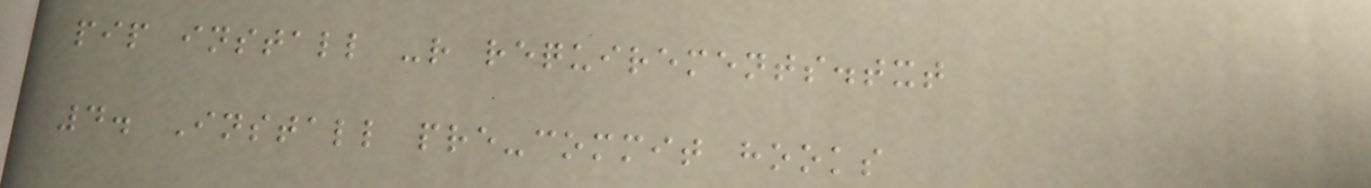pip install -r requirements.txt
4. Install pre-commit hooks
